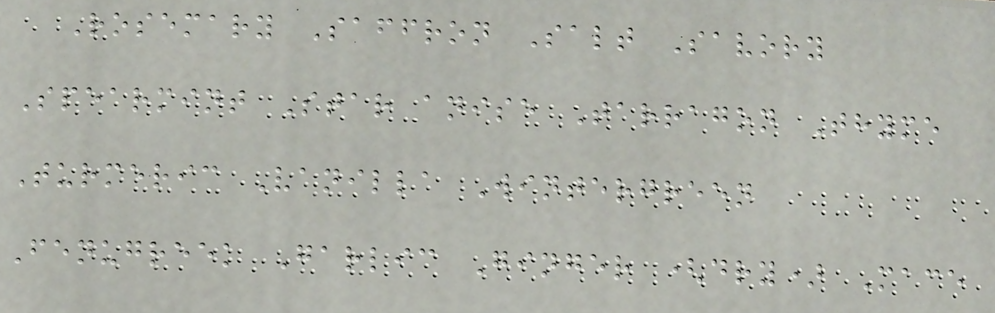Rosemary Saffron Salt Savory
Spearmint Star anise Tarragon Thyme
Turmeric Vanilla Wintergreen
Fenugreek Garlic Ginger (dry) Mace
